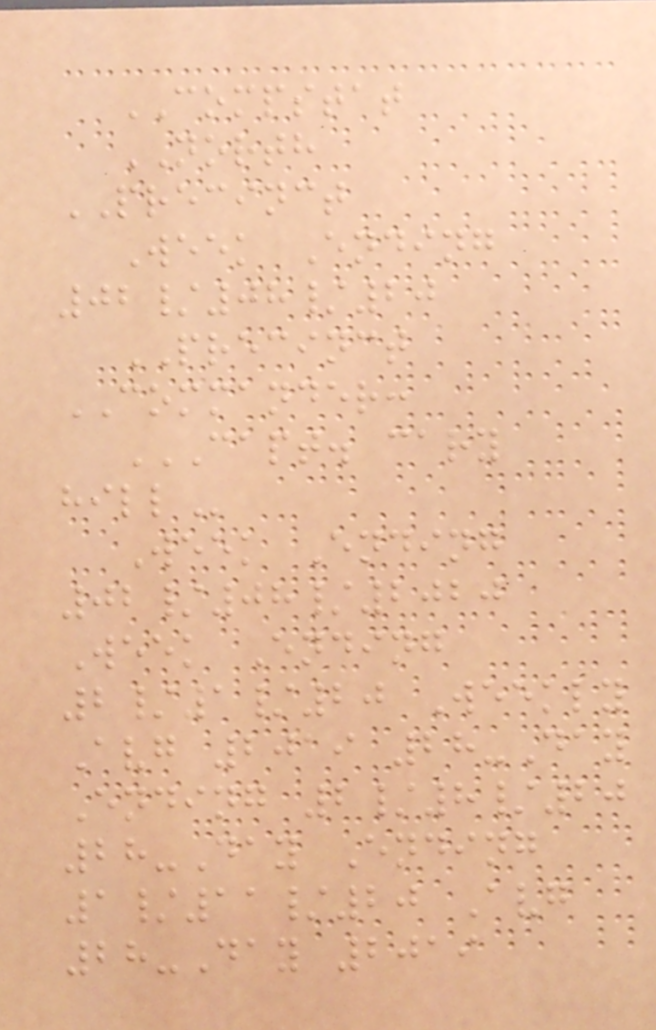COMPSTAT
NORTH
PRECINCT
Week Ending
02/08/20
PRECINCT
COMMANDER:
CAPT. CARY
HILL
Week Ending
02/08/2020
Week Ending
2/1/20 Weekly
Avg 2019 28-Day
Ending 2/8/20
28-Day Ending
1/11/20 Avg
28-Day 2019
